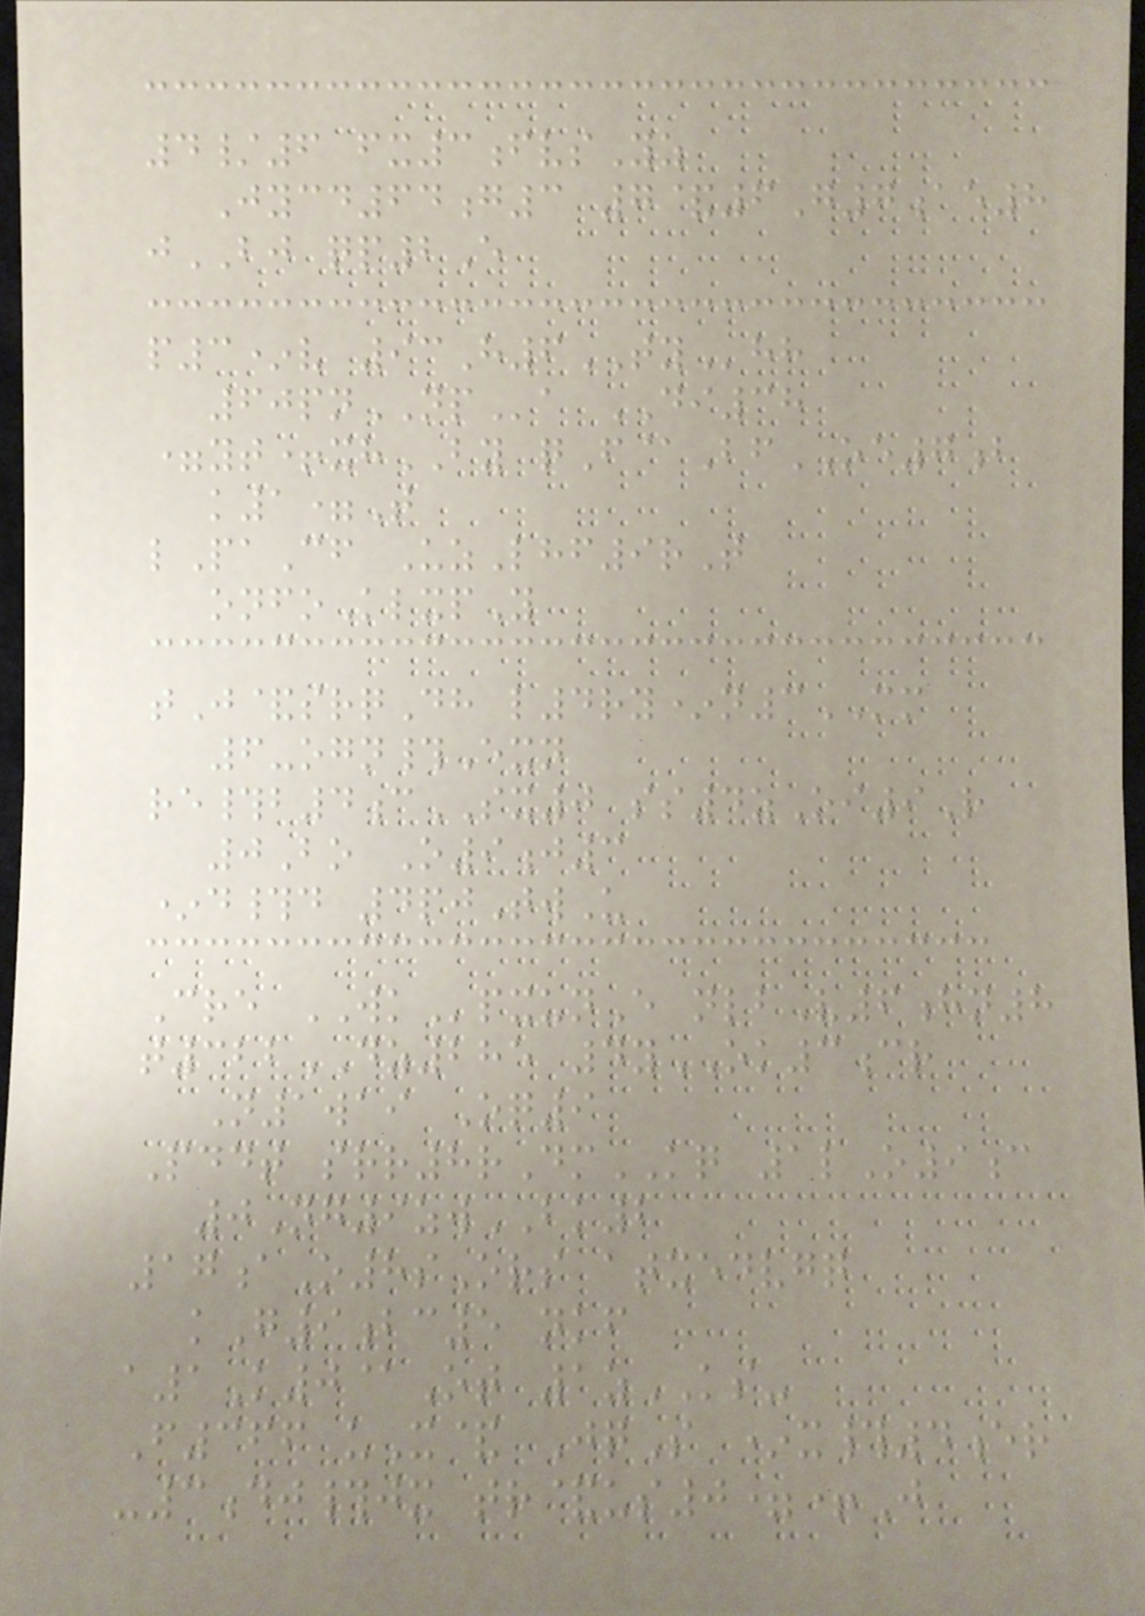4/6 fx3fvsYz
Jycd64g3 7&6G7ae8
jBJ qp2E
p3*v 93H6TYhh
60pnNPa DI38
=yt+xhBY qF@BfOE7b
k1=T
lPaCf UzLhf9rT
onfoKlxpY
tJ&srqDh l4ry*n3MM
6-ogn#Exn
re#b4cSX0 ss4zOi9R
0Bo O9j3
*d#d 4pjTwU
Cre WKpxunE nlbV6hn8
t322DZ285 4yOK3cr
N1wai Oq9
Pddt srr8rDmKQ 1lO9c
0Ng9zwBK2
17aO8sOrs atxedvgq
kG9bc5 nkf
a1K0@Ot 1zKS-
F366 uX& JqS *x#4er
-3dj#jx tr&us0=+J
